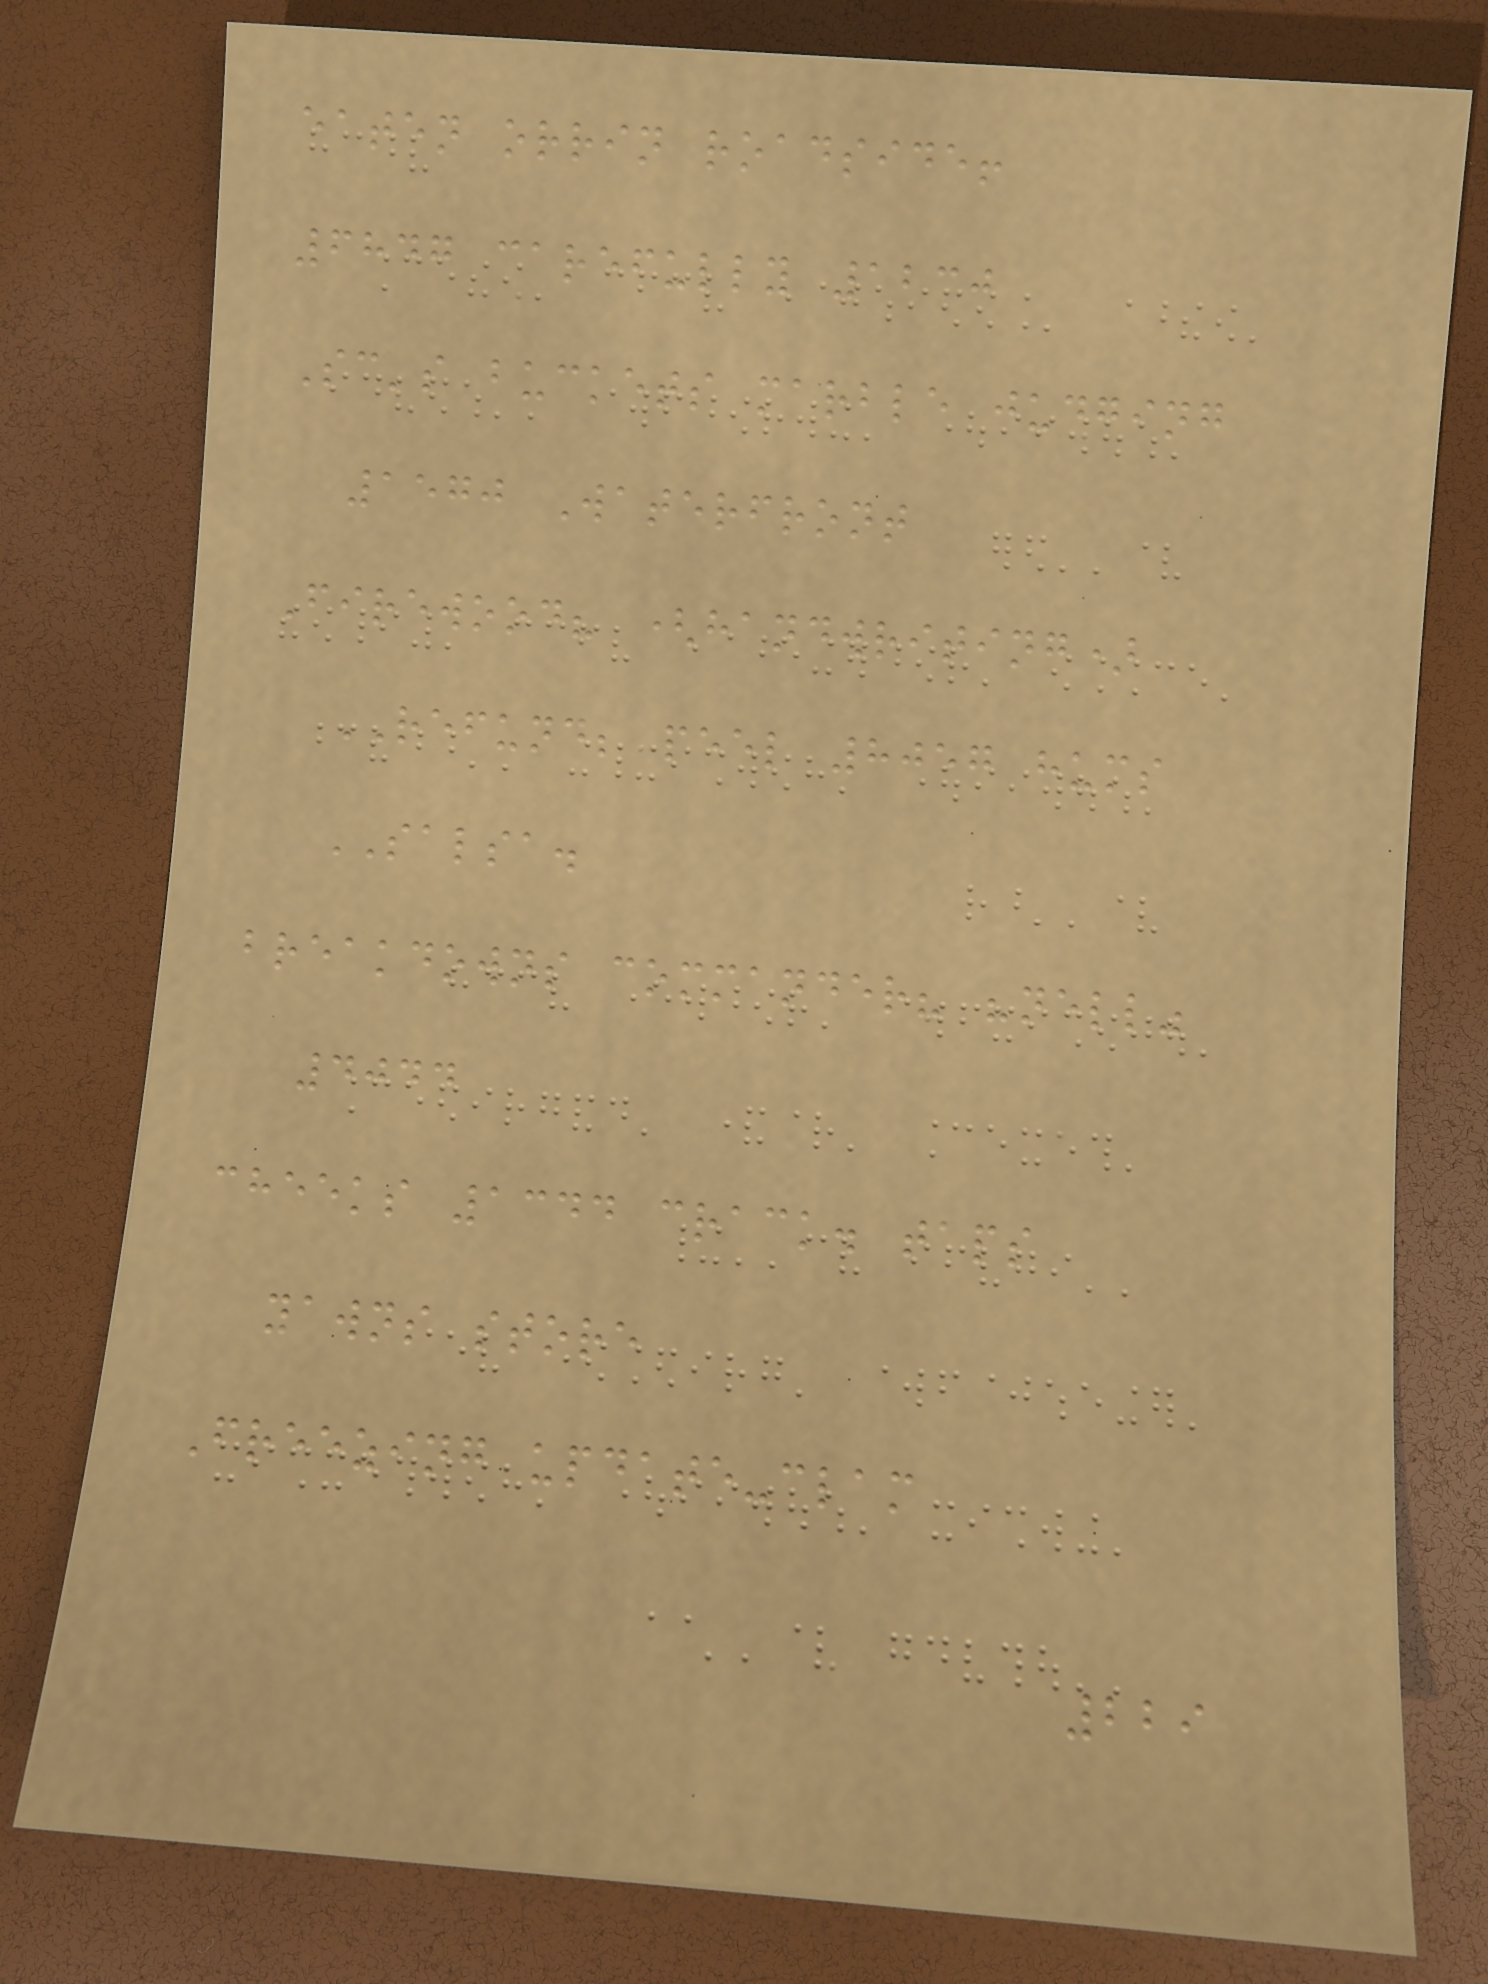eaten orrin roadside!
6847 carefully 1230
Sc's buckets marble judging
1570 Waterfront
Firewood? (handwriting)
REFUND; peel 8057 hums
SALSA.
breakdowns commander? "nell"
4044
cheeks 1344 crack. taps
yawns store
Freezing update-clam
229
